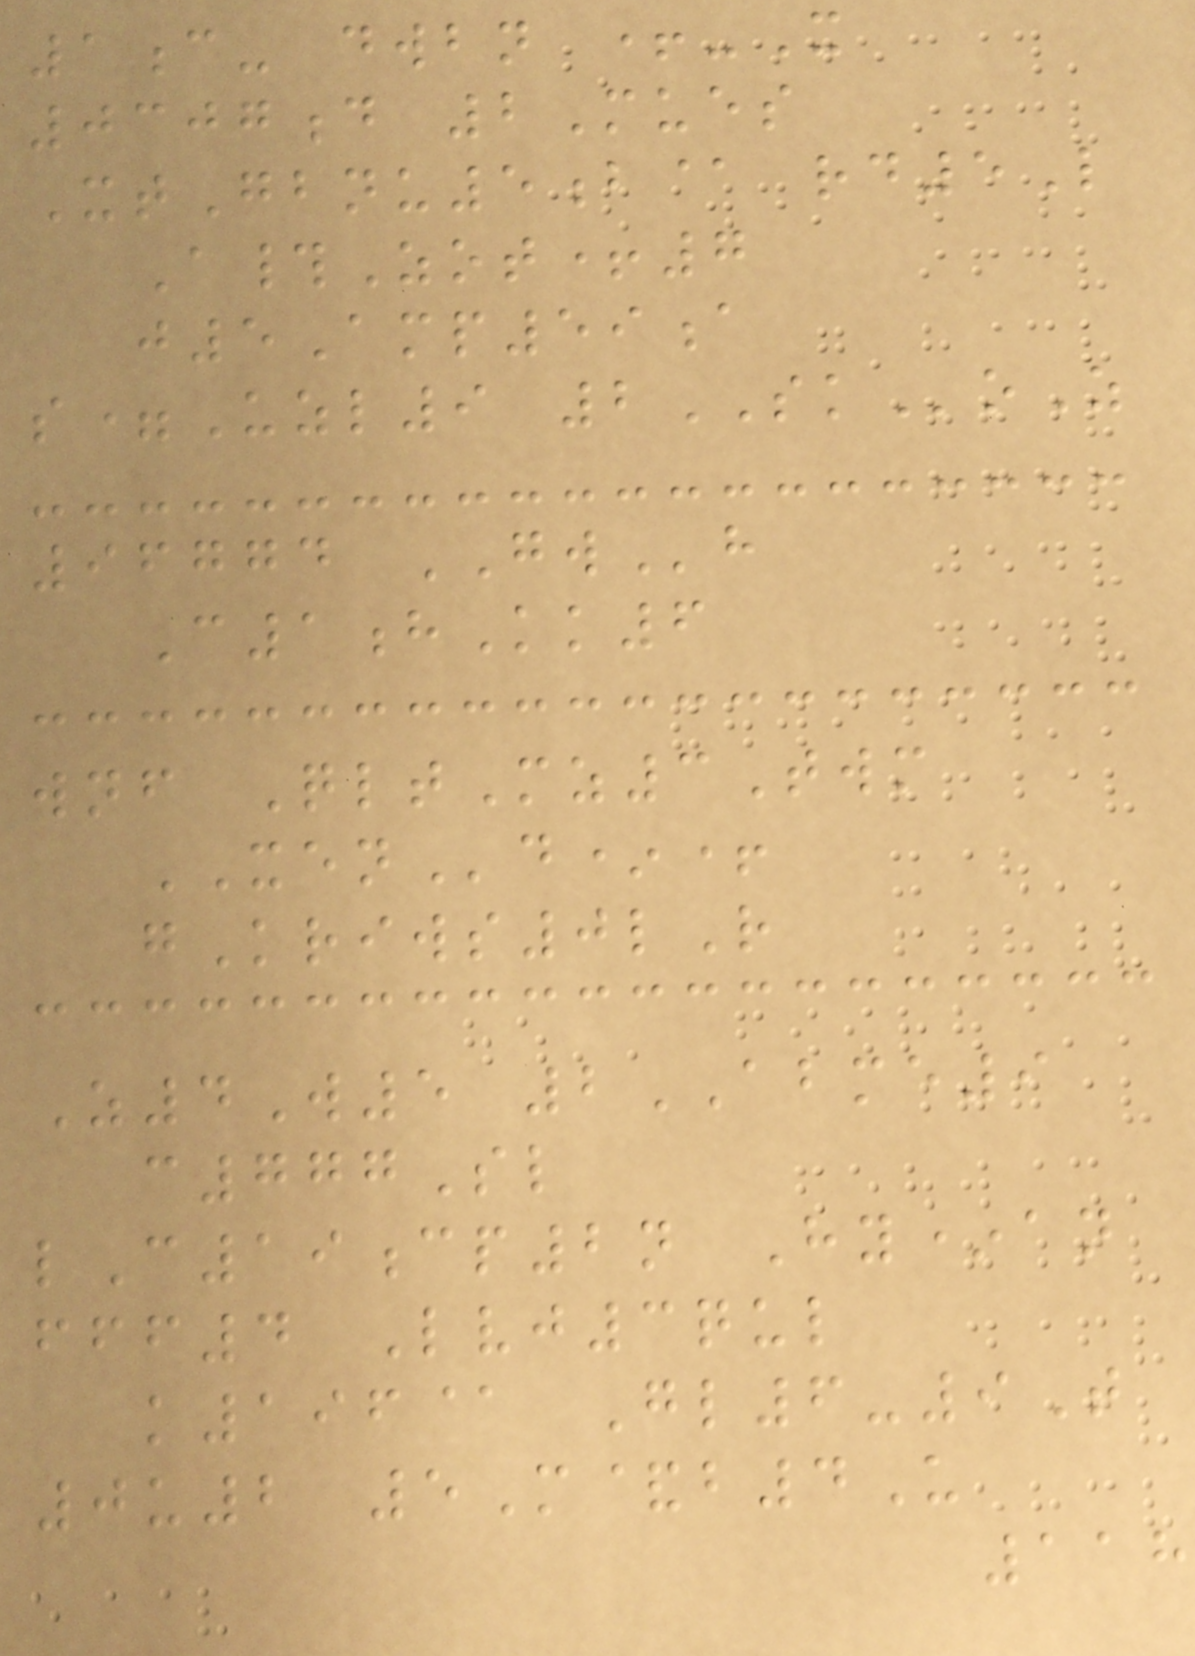1c- dwbn +-X
0307d 2Mues
XtGbnu5b@ rd5L
A#Zot+7
j5Amp59a
s=Uzl9 2SKoZ
96774 GWh
C1hKk6
wnf QltMz3Twm
XENd*+
gKriws0lR
Z4W5 2ABME9
c777Sl
lC19cp2n Hy*an
fff4 Lvj3qul
k196@ Gl6-9T
0u2 5M&b4U
118
